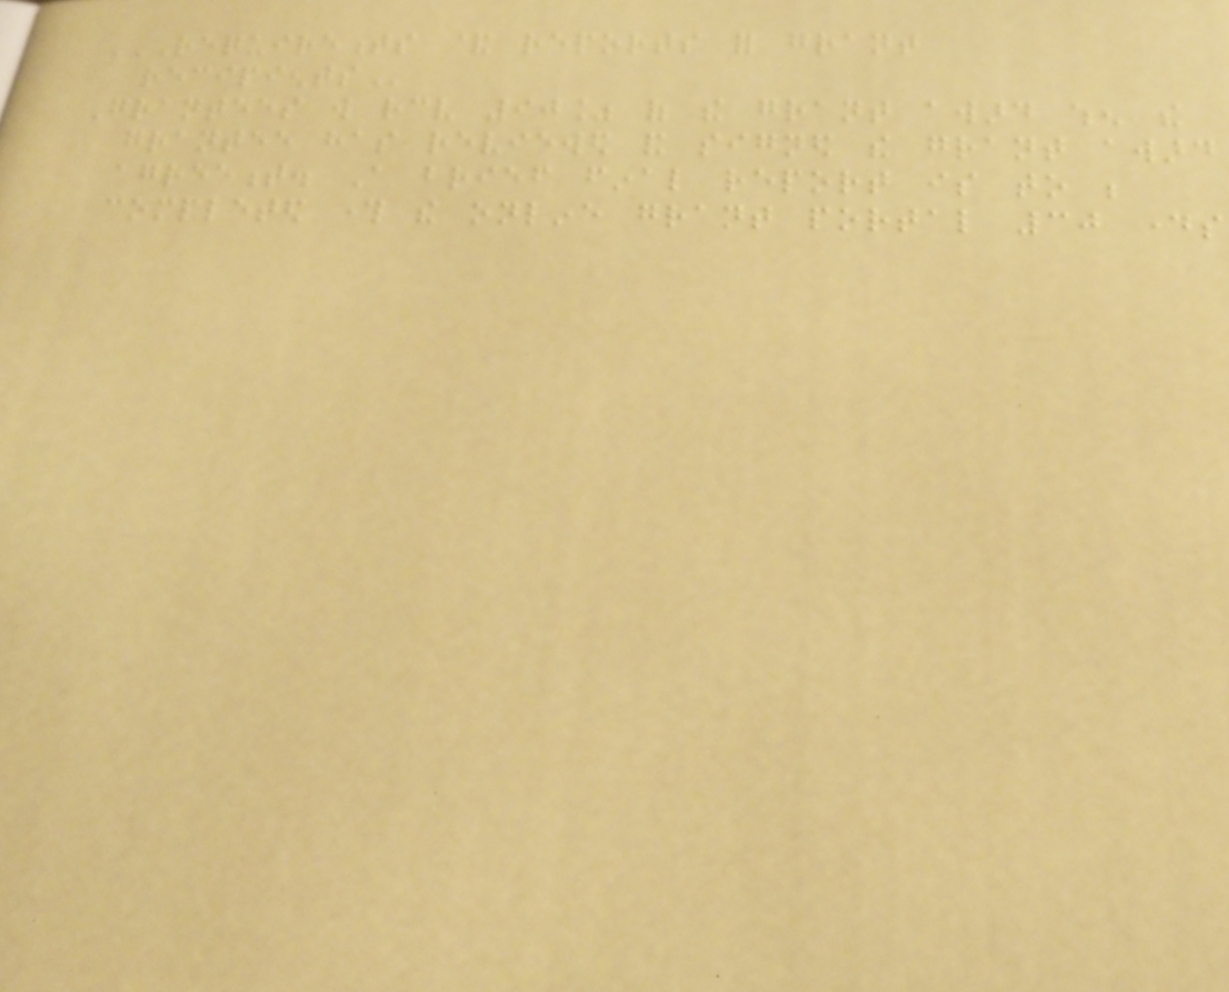REQUIREMENTS & REPORTS FOR GRANT
RECIPIENTS
Grantees will receive 90% of the grant award when the
grantee has reviewed and signed the grant award
agreement. A brief final report is to be
completed through the online grant portal 30 days
